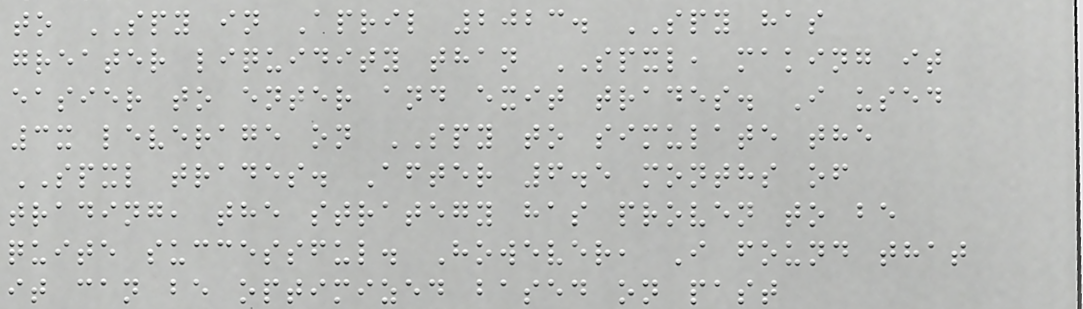to SPY in April 2023. SPY has
greater liquidity than SPXL, making it
easier to enter and exit trades. I used
3x leverage on SPY to simulate the
SPXL trades. After 6.5 months of
trading, the strategy has proven to be
quite successful. However, I found that
it can be optimized based on past
